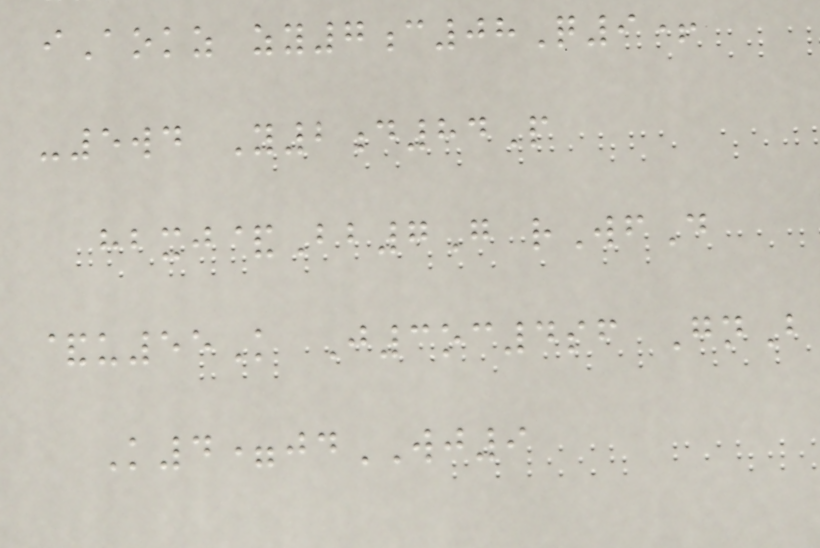iAokz zy7c08Q9+
-5wd Y2d84P
hbxj&Bb7G rWfD
&u55K J3oc4sf GnB
K4=jdWJ9
